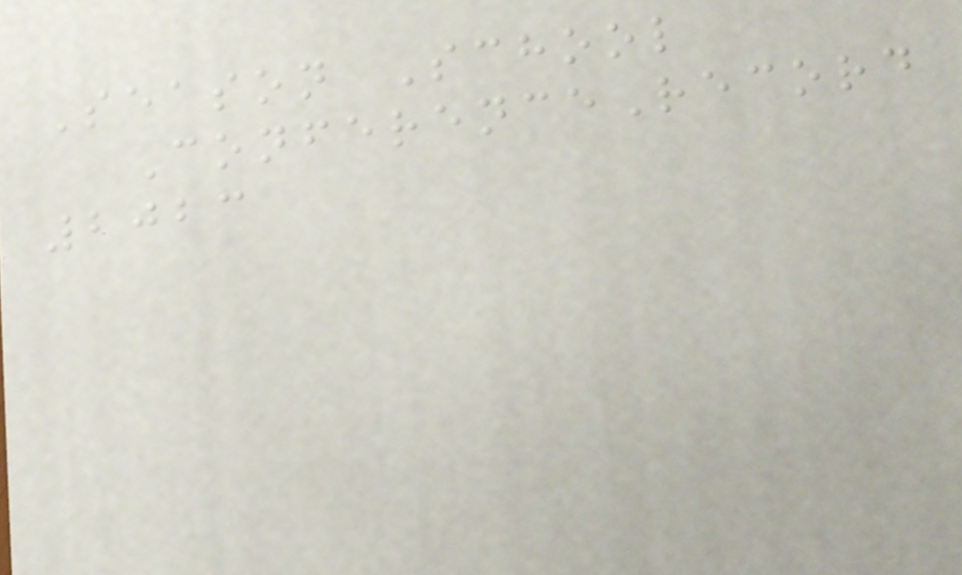Season School
ConferenceRecord
2023
